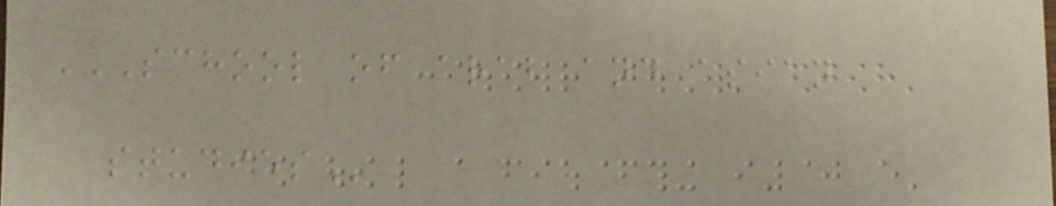SCHOOL OF ARAB AND ASIAN
STUDIES
